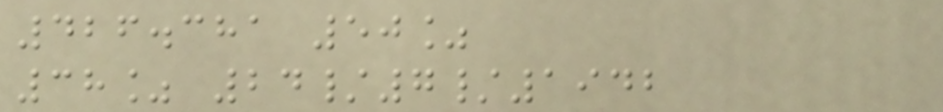426.381 50%
38% 24/7/1942
